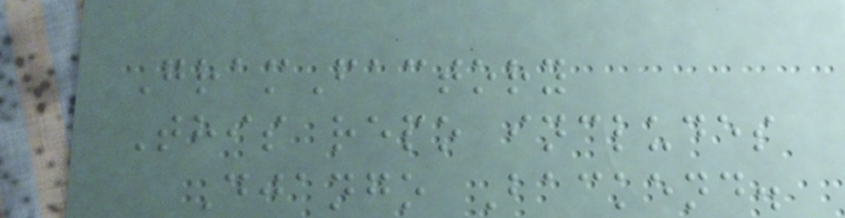GramFactory
This repo includes
Django Backend.
